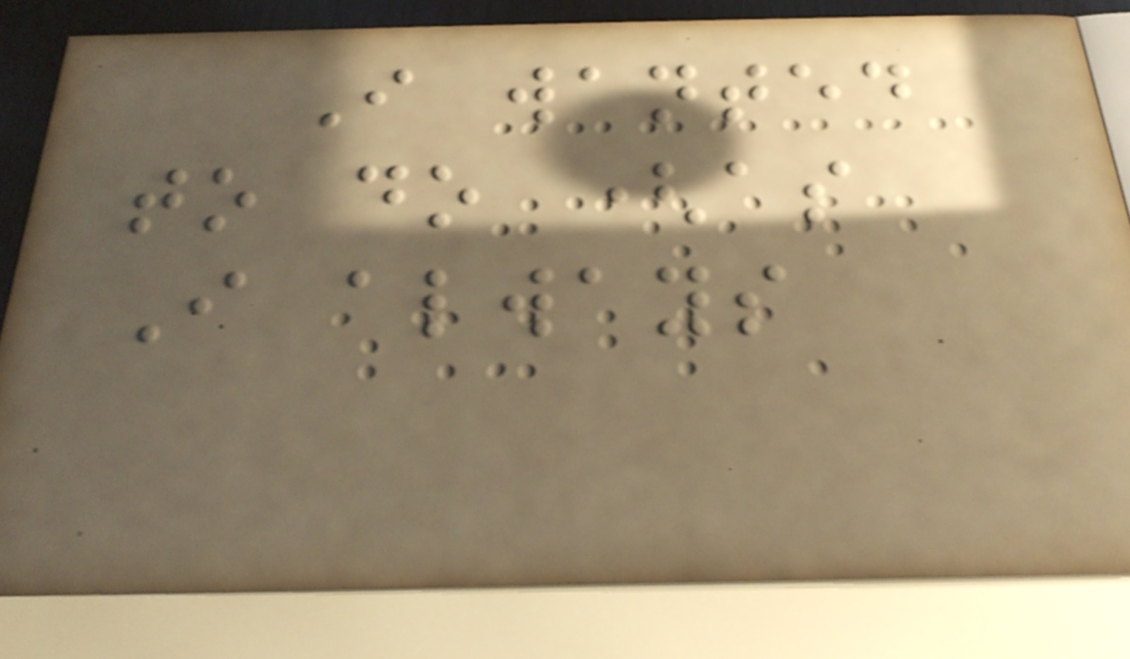I wanted
to do (as
I always
